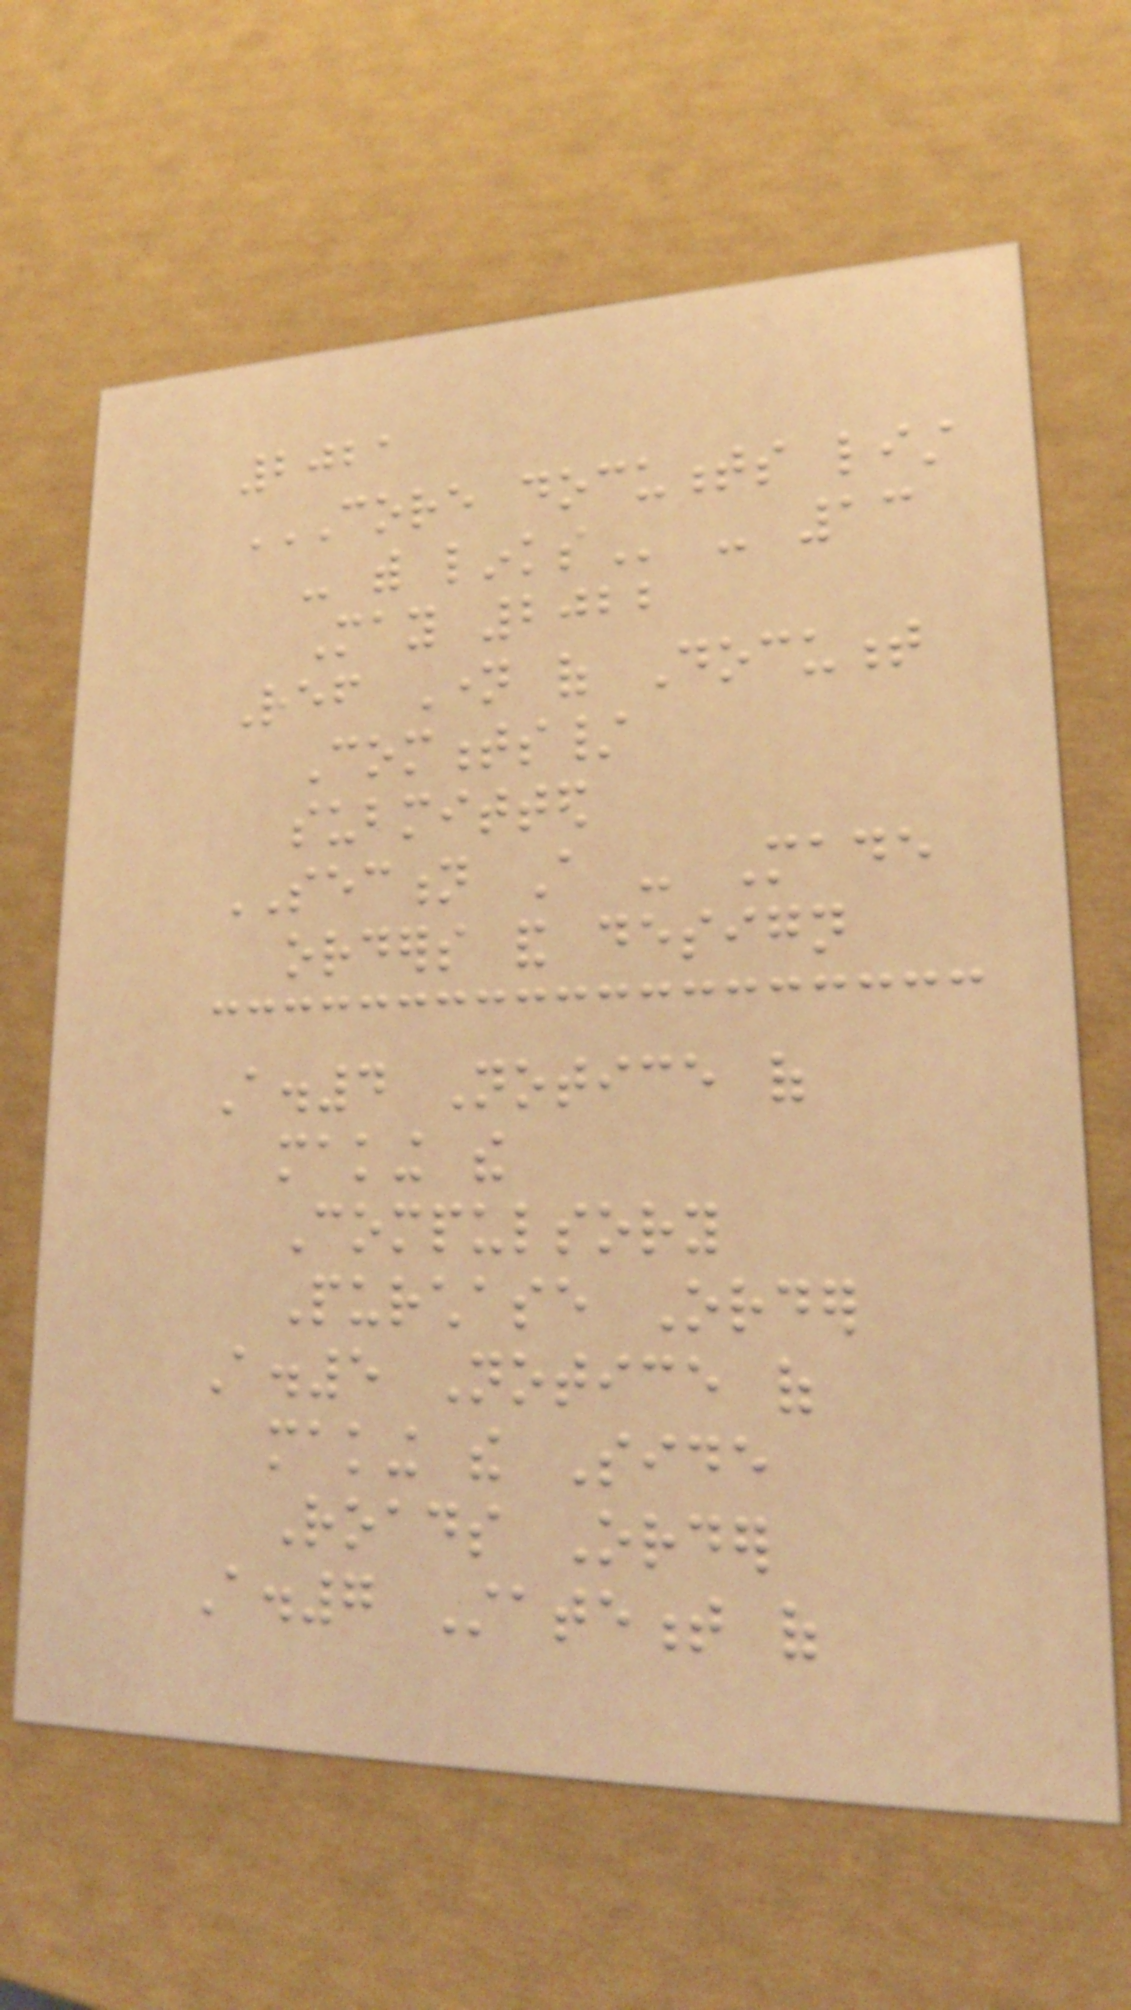2021
CORE DOCUMENTS LIST
- WITH LINKS - 13
May 2022
Ref Name of Document
Comments/
submitted
SECTION A - Made
orders and design
A.4 Notice of
making the
Compulsory
Purchase Order
A.5 Notice of
making the Side
Roads Order
A.7 Statement of
